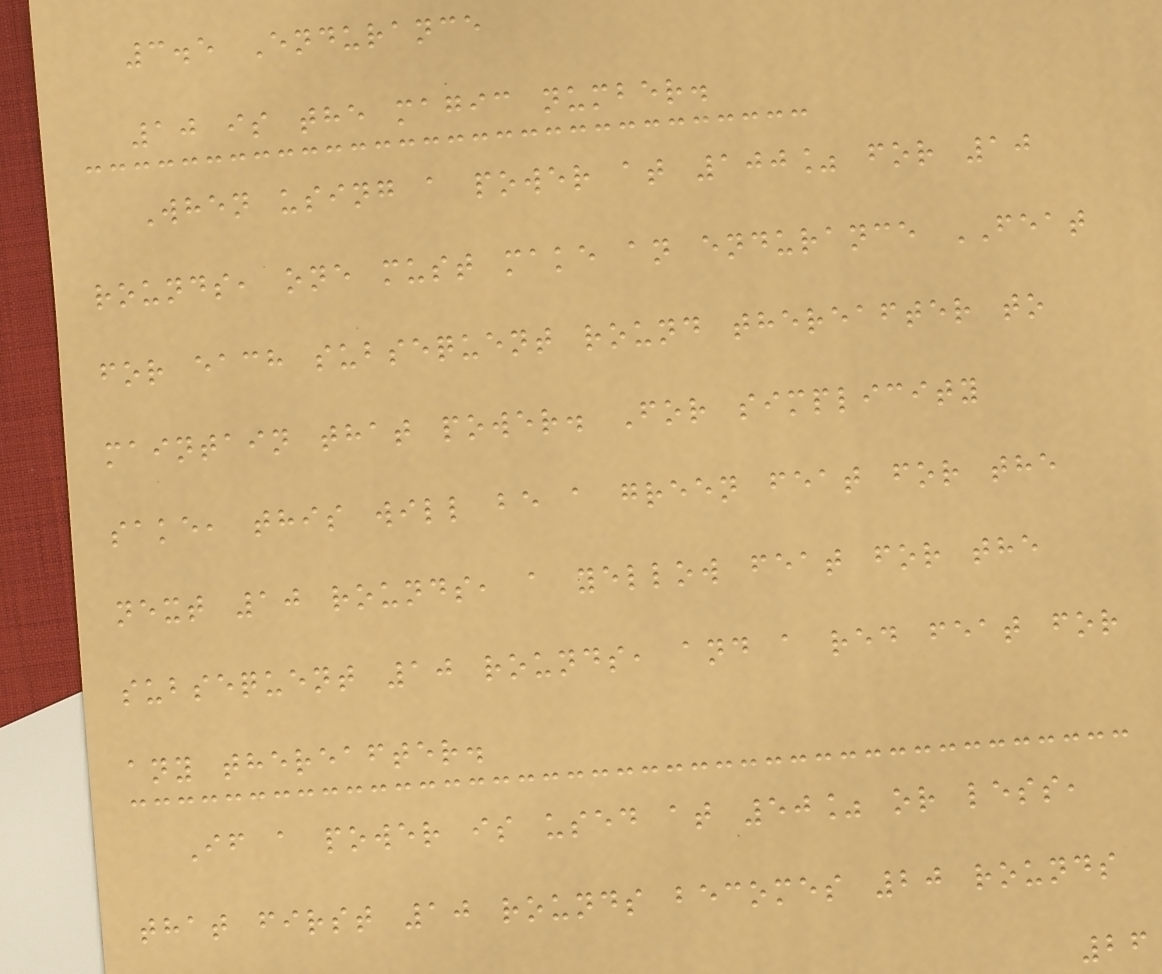3.5 Endurance
10 is the magic number.
When using a power at 100% for 10
rounds, one must make an endurance FEAT
for each subsequent round thereafter to
maintain that power. For simplicity
sake, this will be a green feat for the
next 10 rounds, a yellow feat for the
subsequent 10 rounds, and a red feat for
any thereafter.
If a power is used at 50% or less,
that first 10 rounds becomes 20 rounds
26
